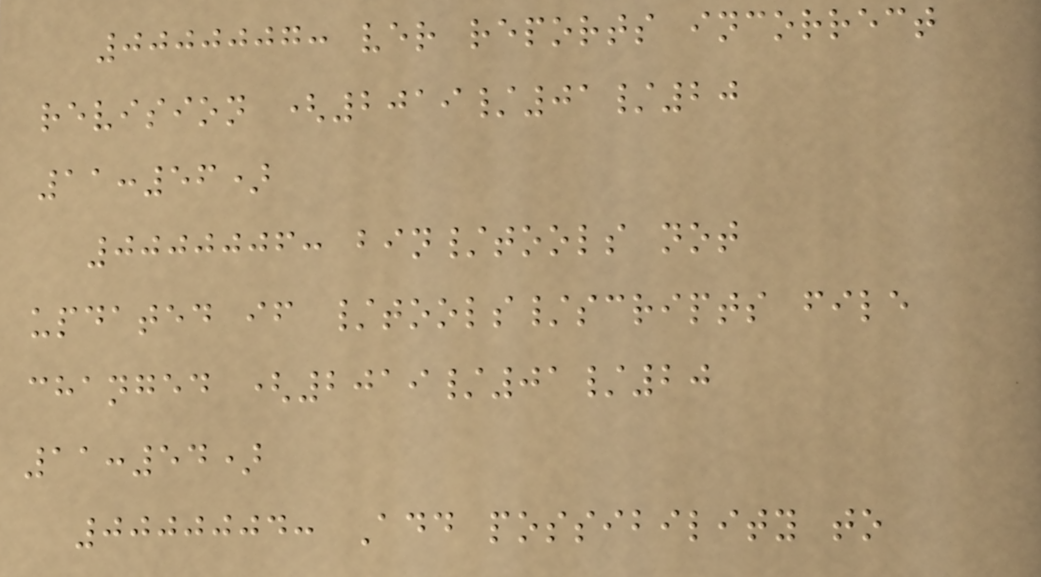0000007: ver reports incorrect
revision (2019/01/20
11:56)
0000006: bin/tools not
updated if /tools/scripts file
changed (2019/01/20
11:54)
0000004: Add possibility to
